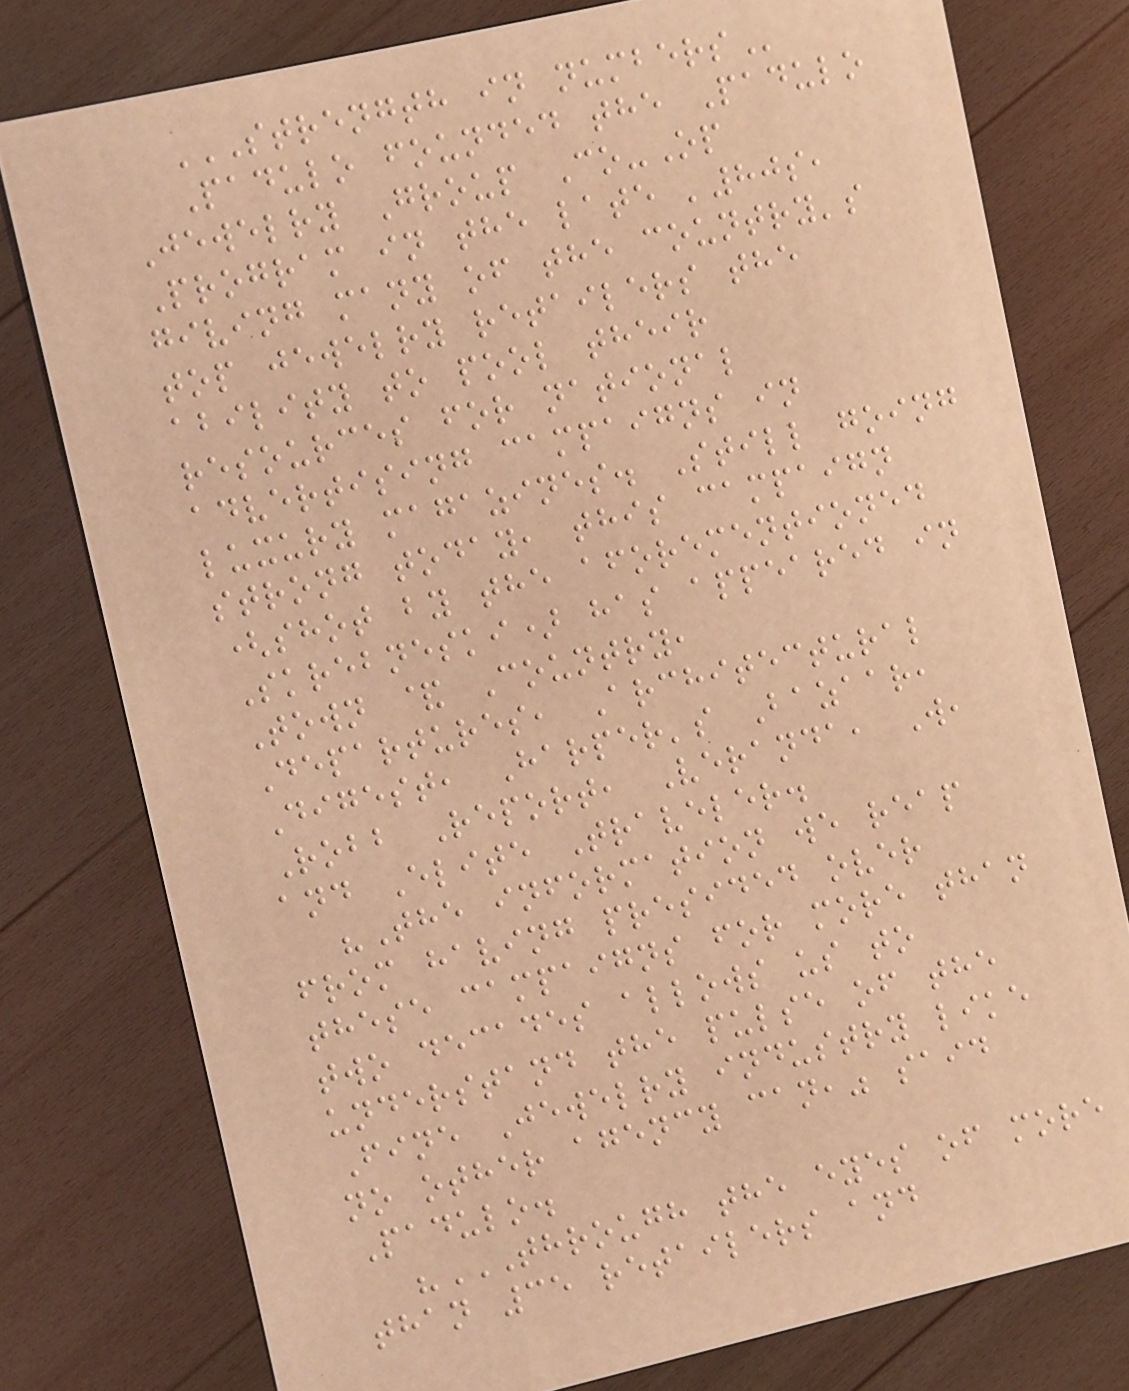STRENGTH IN NUMBERS
Padulo founded the Padulo
Jewelry Group Co-Op
Program in the late '80s,
giving many of the country's
top jewelry retailers the
ability to pool their
resources for national
advertising campaigns in
luxury magazines. Still going
strong today, this campaign
(shot by the aforementioned
Skrebneski) has appeared in
Town & Country,
Departures, Architectural
Digest, Harper's Bazaar,
Robb Report, Veranda, W,
and Elite Traveler.
"The information we reap
from having presided over
these campaigns for more than
two decades allows us to
understand the pulse of the
Fine Jewelry industry like
no other agency can," said
Padulo.
"THROUGH THE EYES OF MORE
THAN 35 RETAILERS AND
